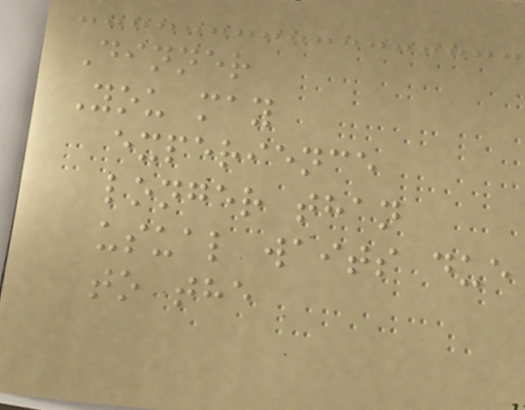Dinner
You may
experience
longer than
usual waits due
to the
